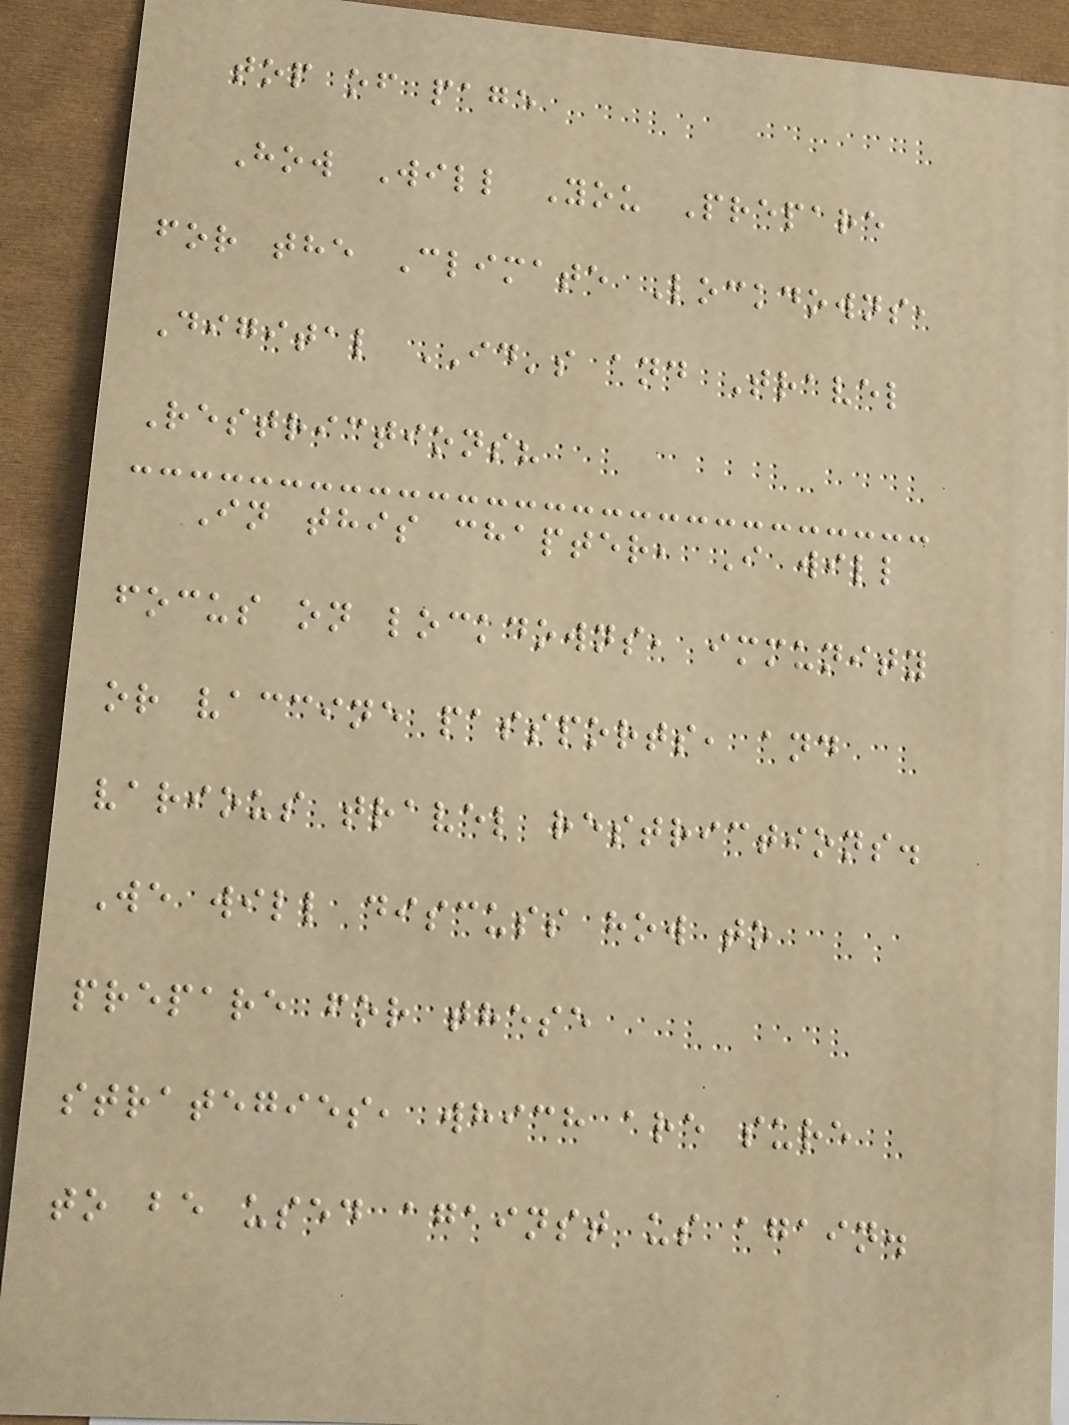top of page
How Will You Prepare
for the Climate Lockdowns,
Digital ID's and Travel
Restrictions?
In this chapter, I will
focus on lockdowns, immunity
or vaccine passports, and
various travel restrictions.
We will discuss how to
prepare for these
strategies, which are sure
to be used against us again.
